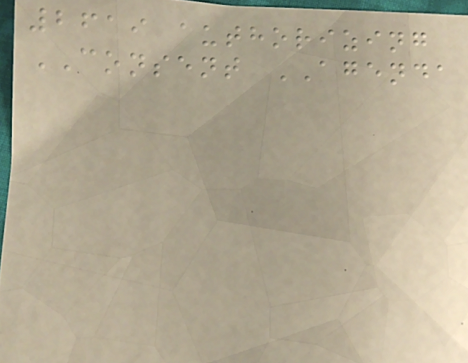2619 authorizing
CONSENT AGENDA
